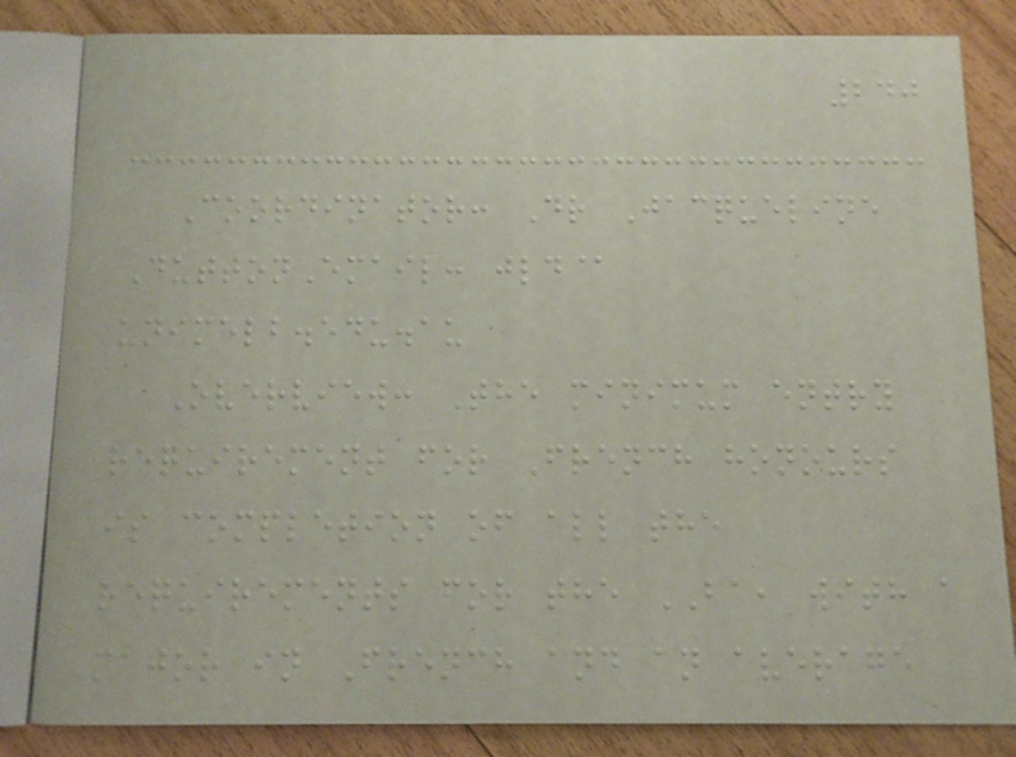240
Coordinator: Dr Jacqueline
DuttonEmail: jld@
unimelb.edu.au
Overview: The minimum entry
requirement for French honours
is completion of all the
requirements for the BA, with a
major in French and an average
